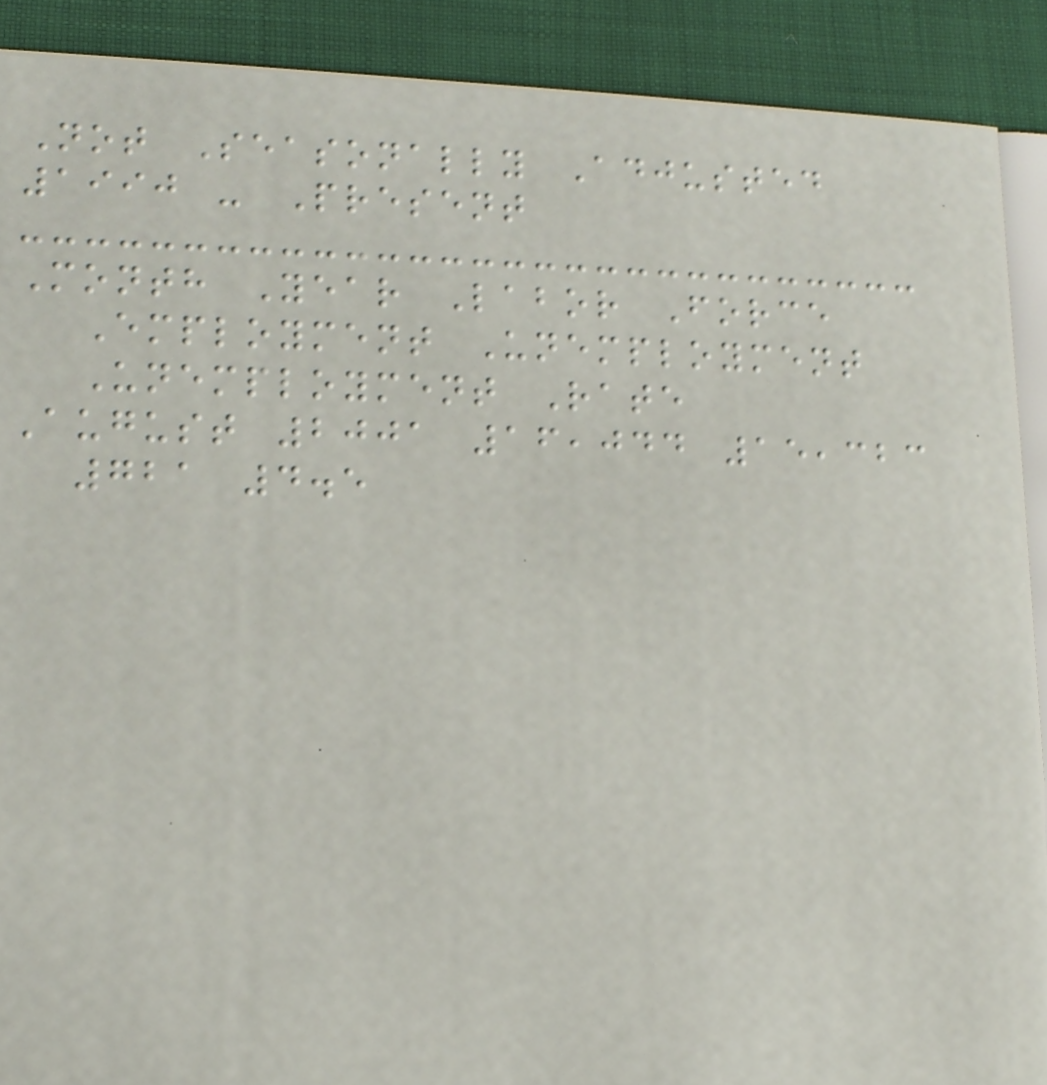Not Seasonally Adjusted
1990 - Present
Month Year Labor Force
Employment Unemployment
Unemployment Rate
August 2001 16,044 15,323
721 4.5
